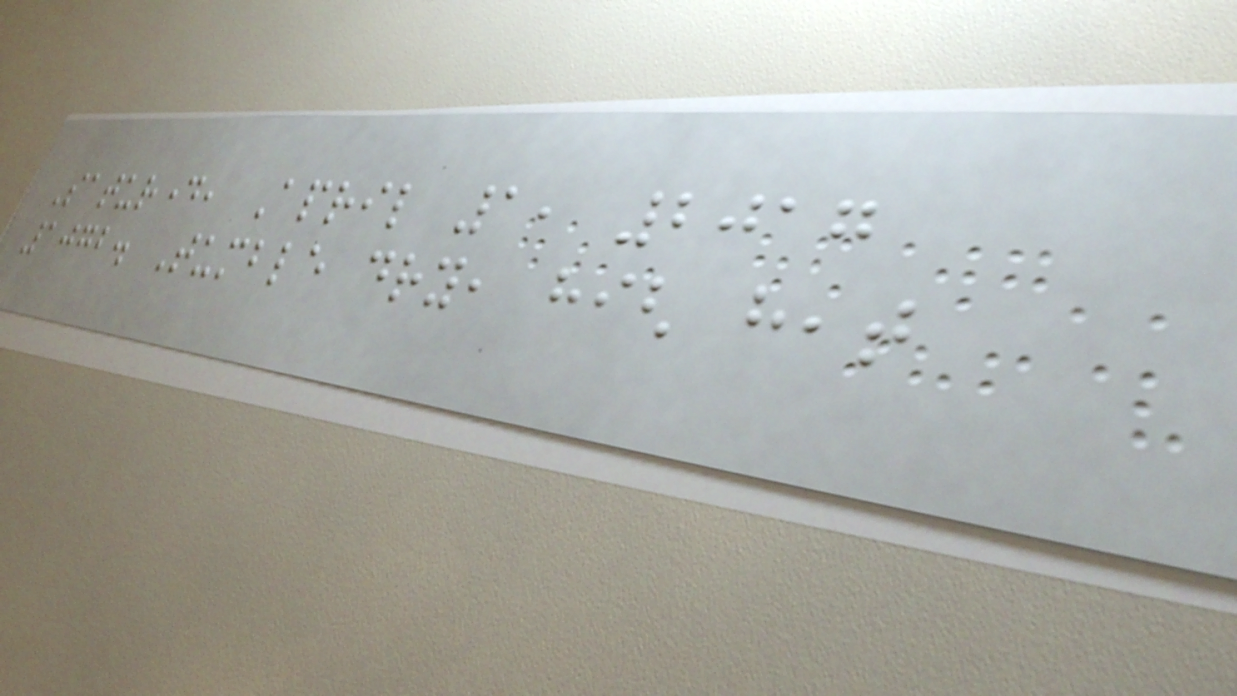Saturday, April 1, 2017
1072. Tumble dry, high heat
